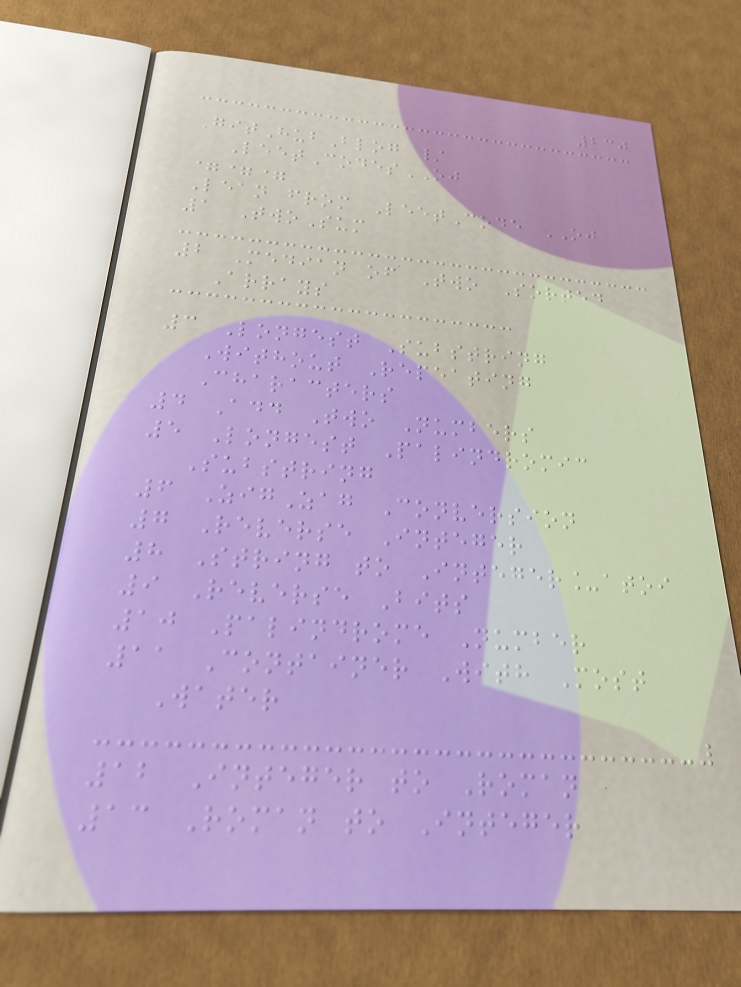230
GitHubBlog /
LeetCodesOJ
===
Lean from LeetCode OJ
1 TwoSum
2 Median of Two Sorted
Arrays
3 Longest Substring
Without Repeating
Characters
4 Add Two Numbers
5 Longest Palindromic
Substring
6 ZigZag Conversion
7 Reverse Integer
8 String to Integer_atoi
9 Reverse Bits
10 Palindrome Number
11 Container With Most
Water
12 Integer to Roman
13 Roman to Integer
